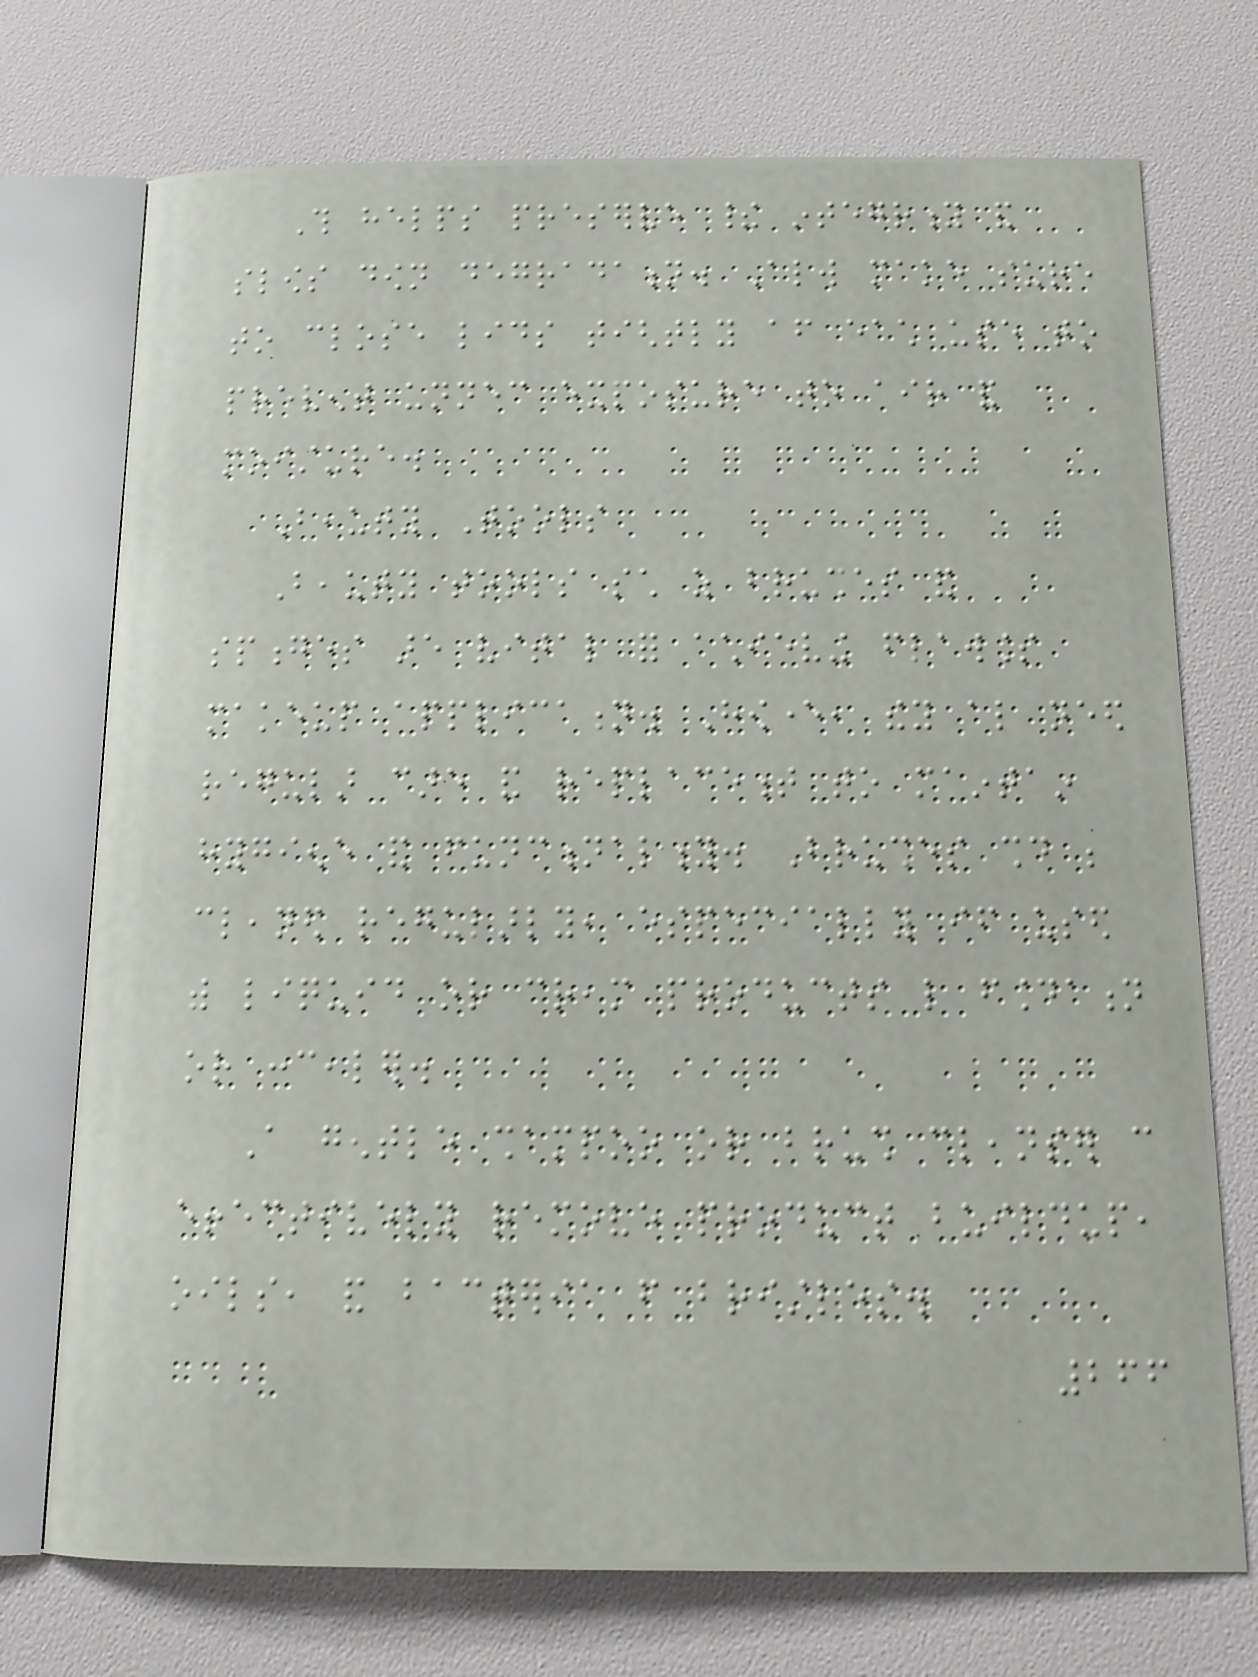This helps preserve their integrity and
slows down degradation. Always make sure
to close lids tightly after each use to
prevent unnecessary exposure to air and
moisture.
Beauty Tools
Beauty tools such as brushes and
sponges are vital for achieving flawless
makeup application. However, they also need
regular care and replacement to maintain
hygiene and functionality. Brushes should be
cleaned regularly, especially if used
with liquid or cream products like foundation
or concealer.
A gentle shampoo or brush cleanser can
effectively remove product buildup,
oils, and bacteria from bristles.
266
